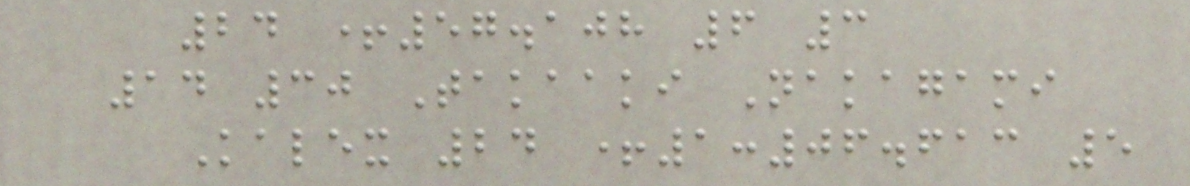24 +57.108 6 3
14 30 Takaaki Nakagami
Kalex 24 +1:06.613 5
